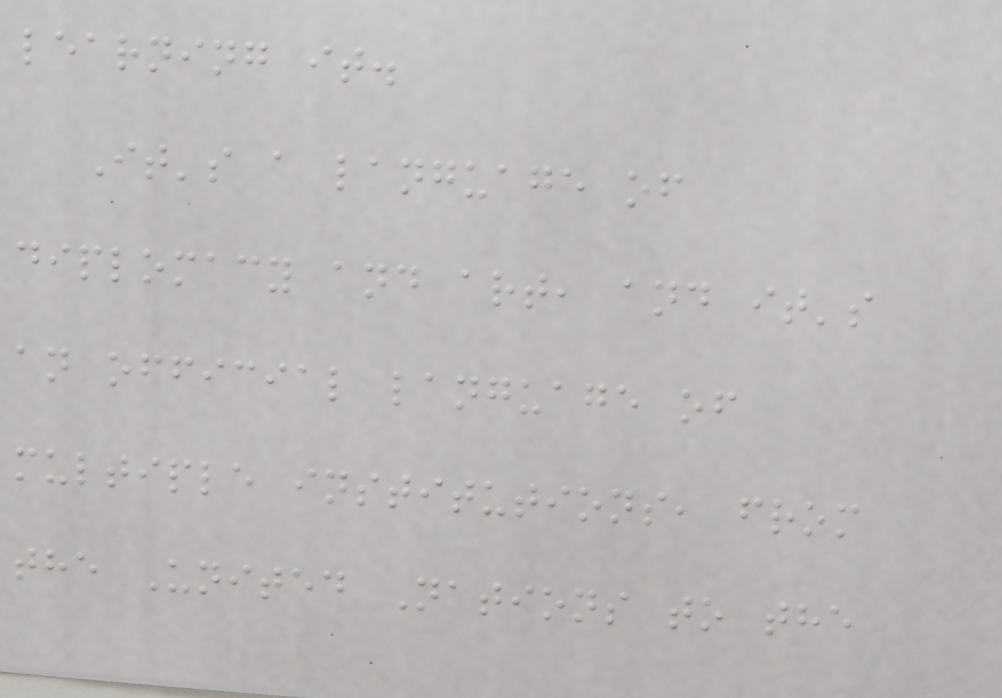learning it.
It's a language of
diplomacy and art, and it's
an official language of
multiple institutions, from
the United Nations to the
